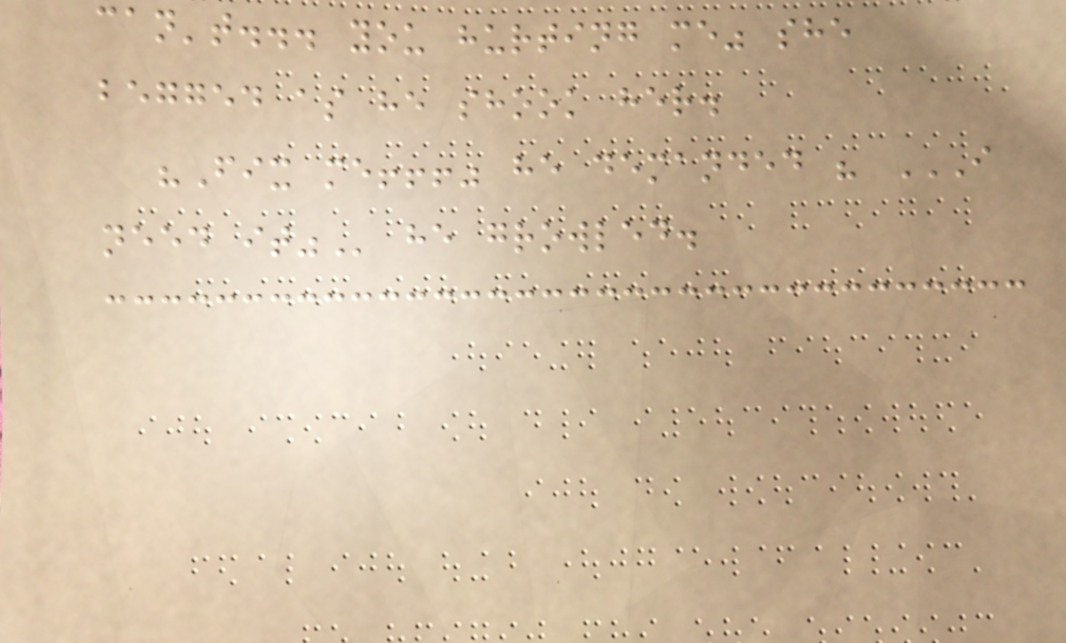can't... you hurting me" she
begged as he shook her.
"Fix me!!!" he demanded " I
NEED IT" he growled.
